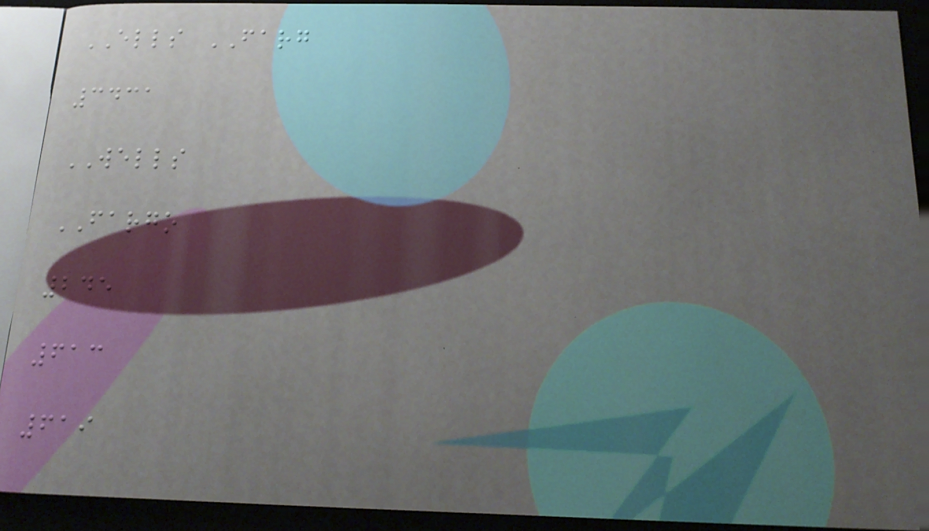ELLS FARG
3431
WELLS
FARGO
245
613
619
